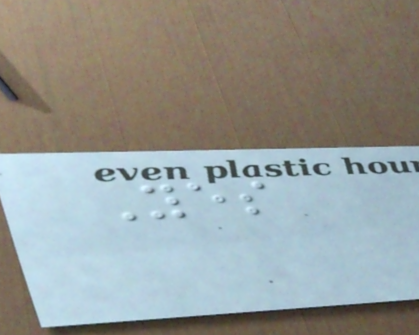Yes
